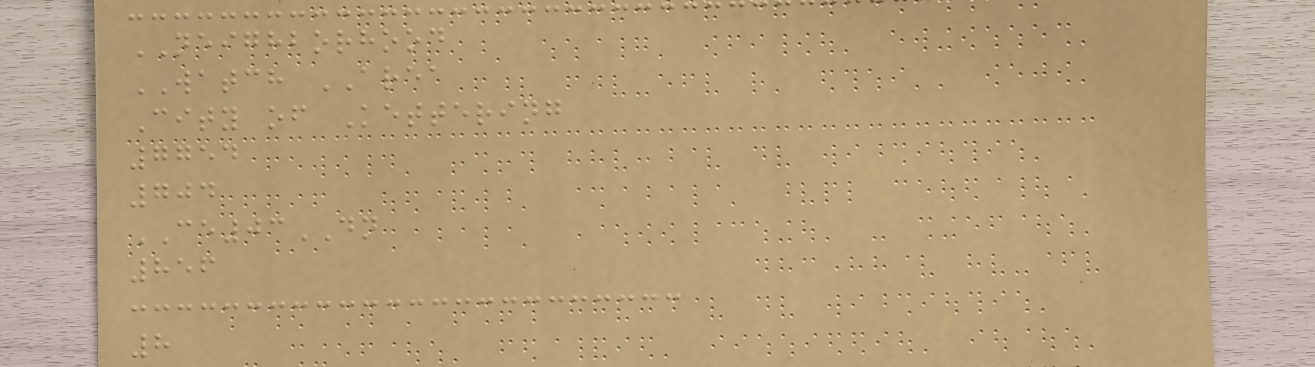NEIGHBORHOOD
WATCH AREA
City of Kettering
7754
704
CE03DN
856
8
